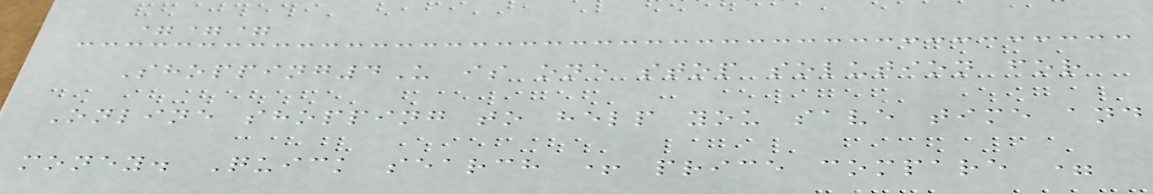===
Shopping4U is one stop solution for
Online shopping to help you save time and
money. Quick search + price compare =
